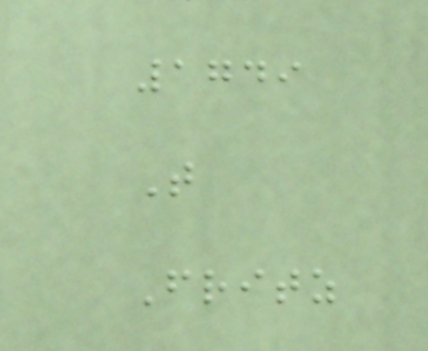1749
T
Fritz
